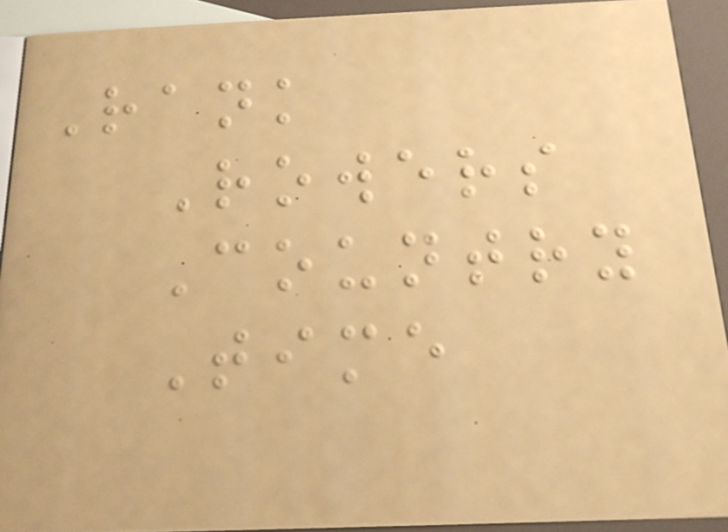Rank
Rowers
Country
Time
